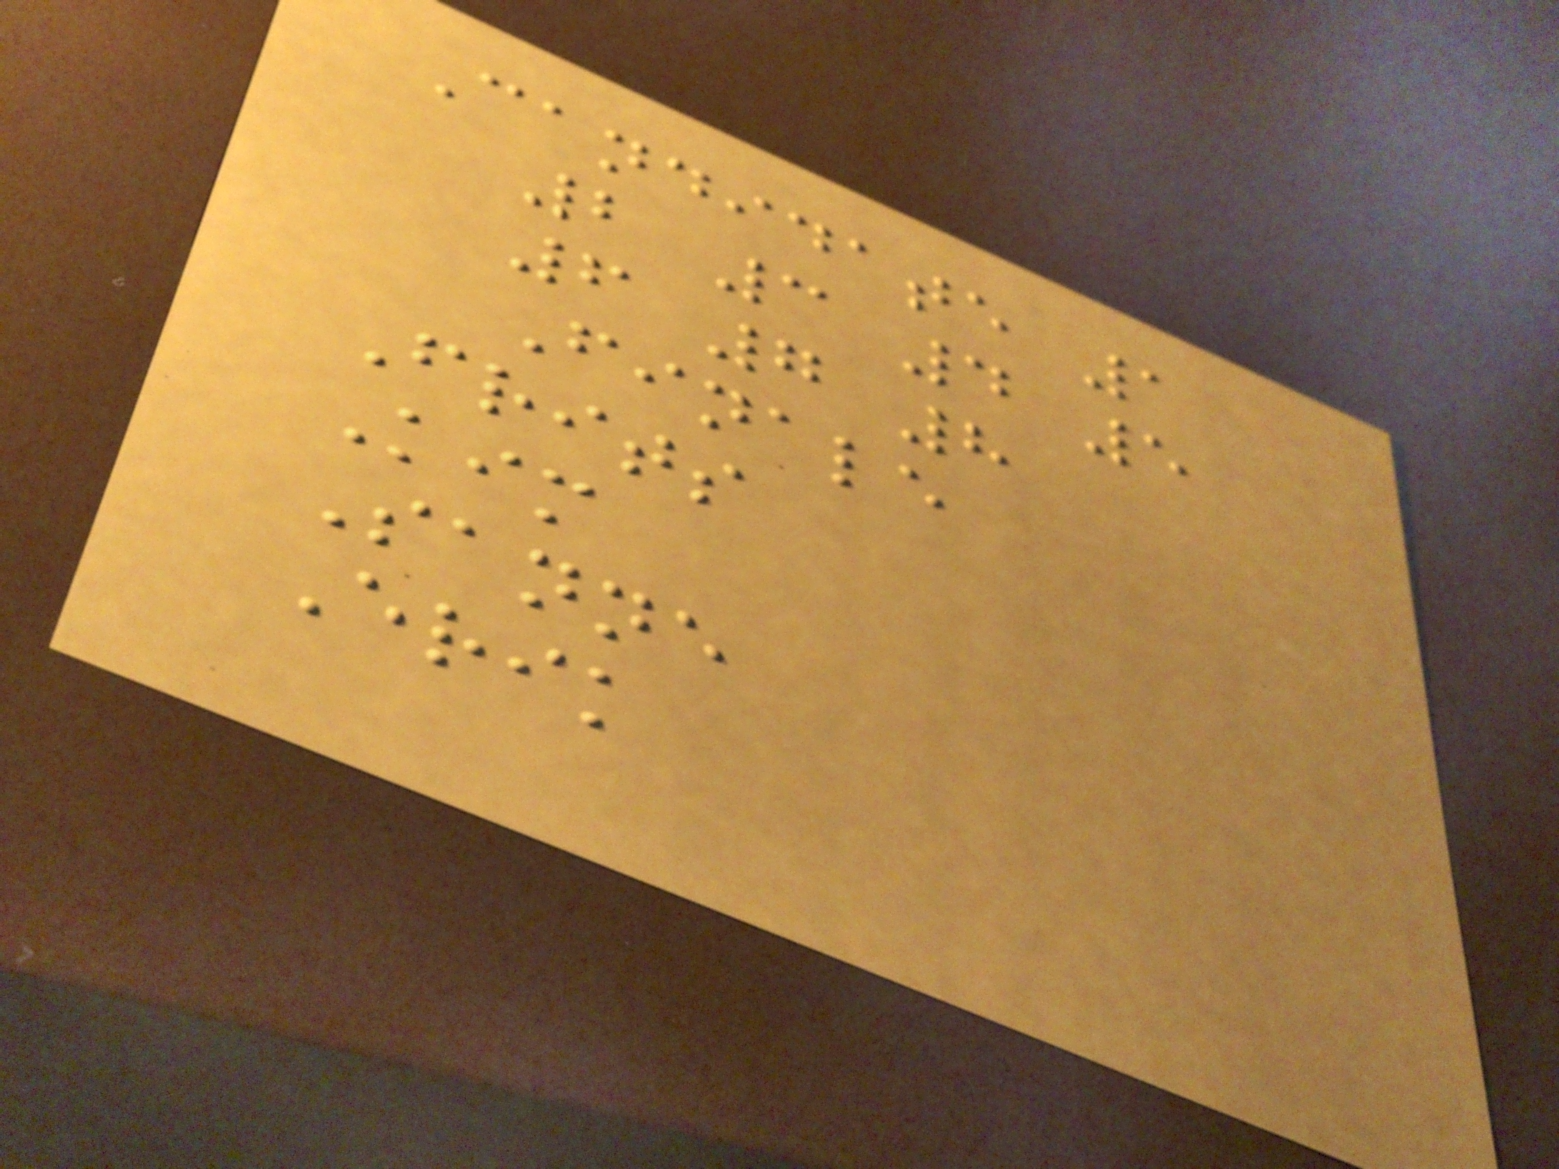Candidate 1
2 3 4 5
6 7 8
Finale
Frits
Kim
Sanne
Erik
